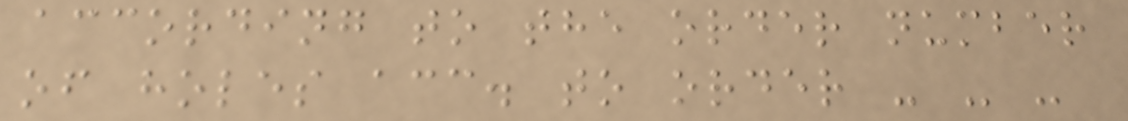according to the order number
of holes acc. to order - - -
